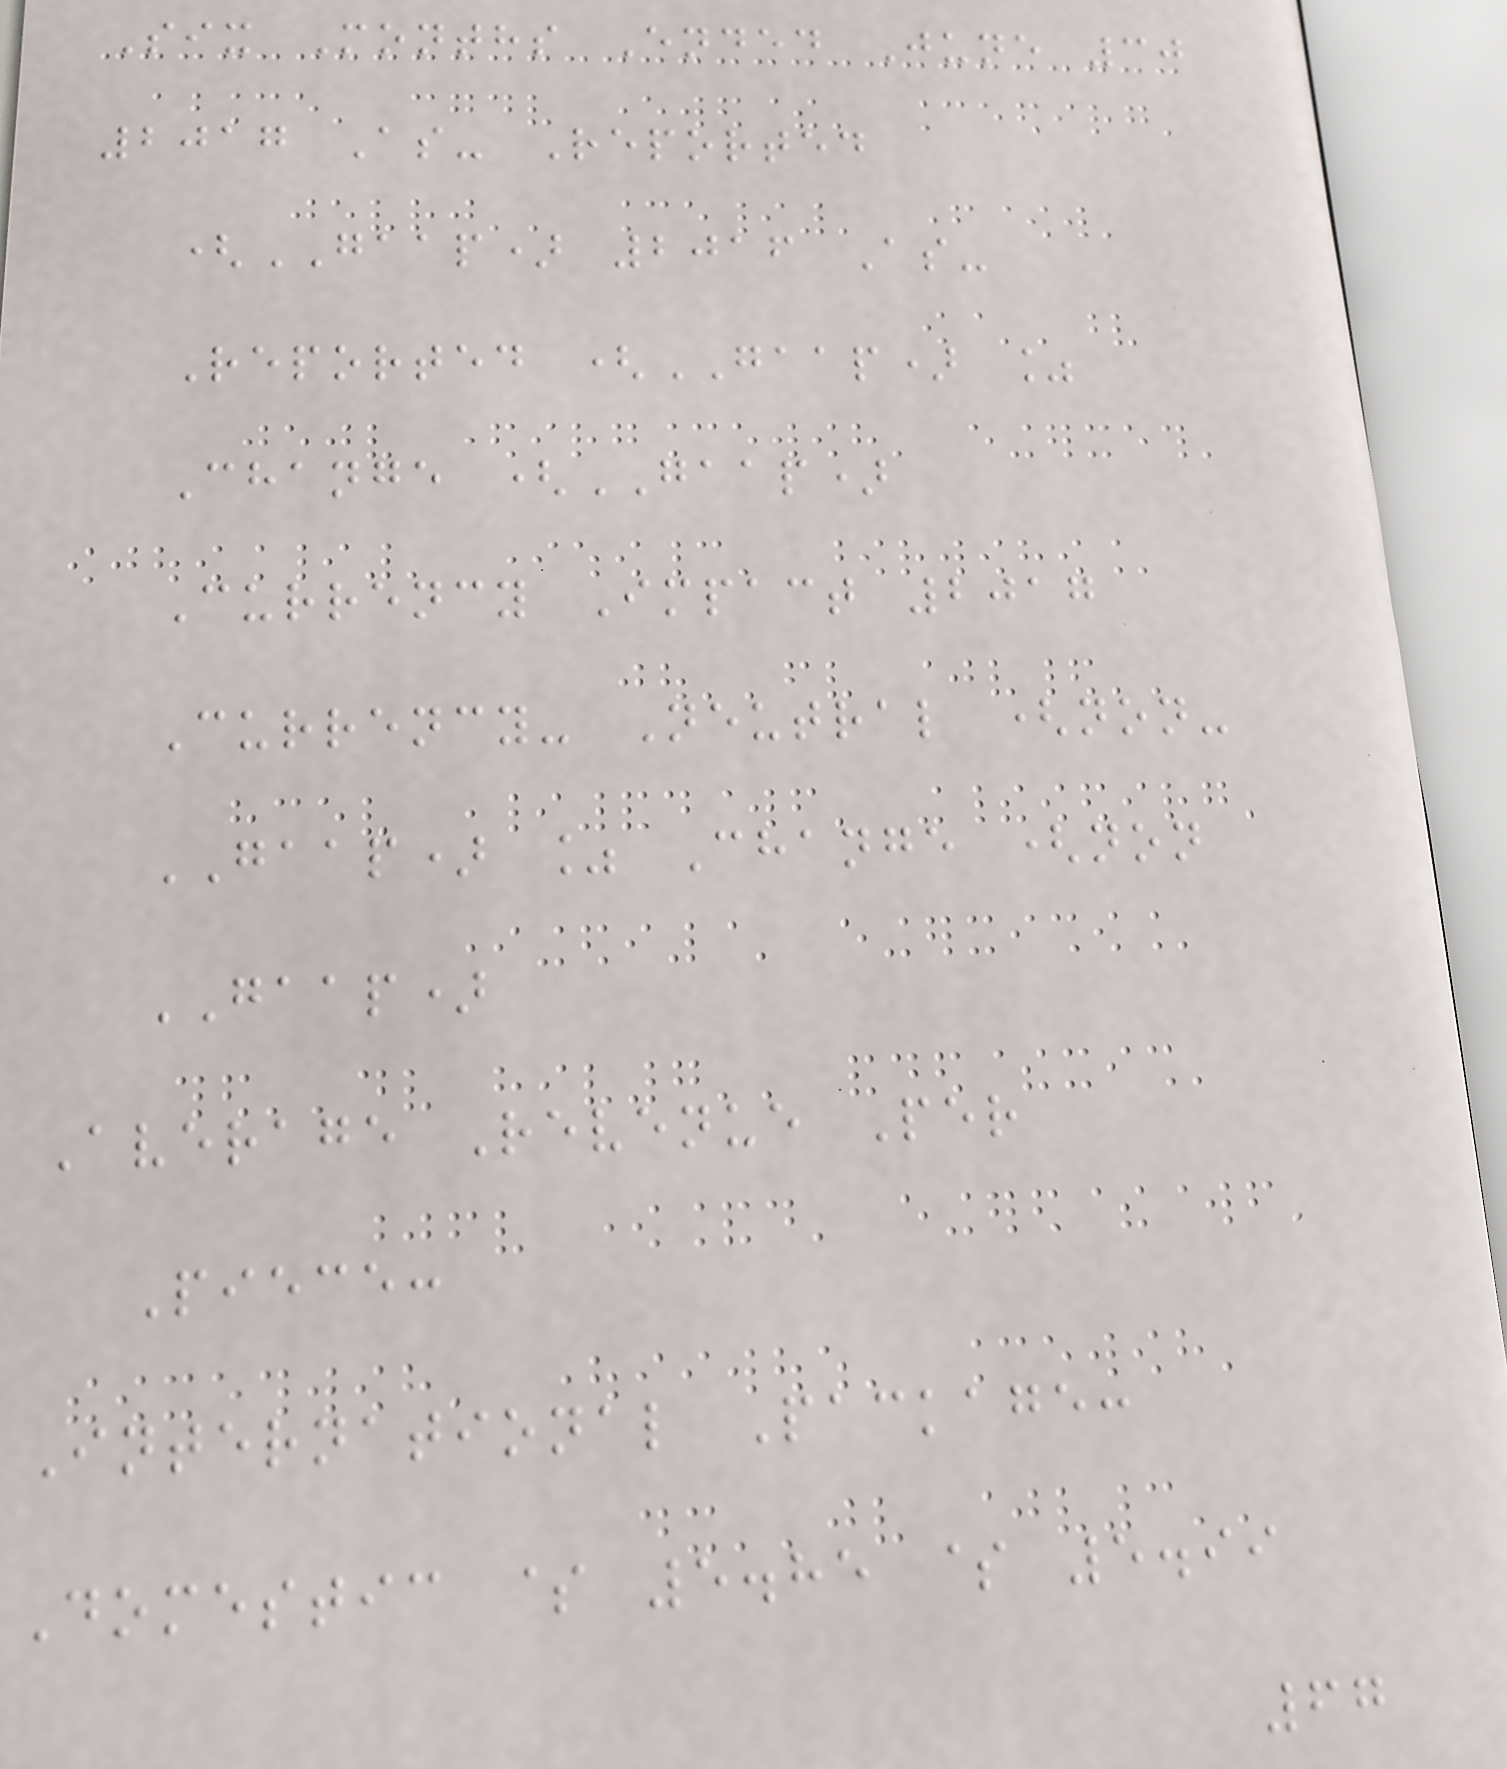Six Months Ended June 30
2017 As- Reported
(GAAP) 2016 As-
Reported (GAAP) %
Change (GAAP)
Currency Impact 2017
Currency- Neutral (non-
GAAP) % Change (non
GAAP)
Average Revenue Per
Piece:
International Package:
Domestic $ 5.85 $ 5.99
67
